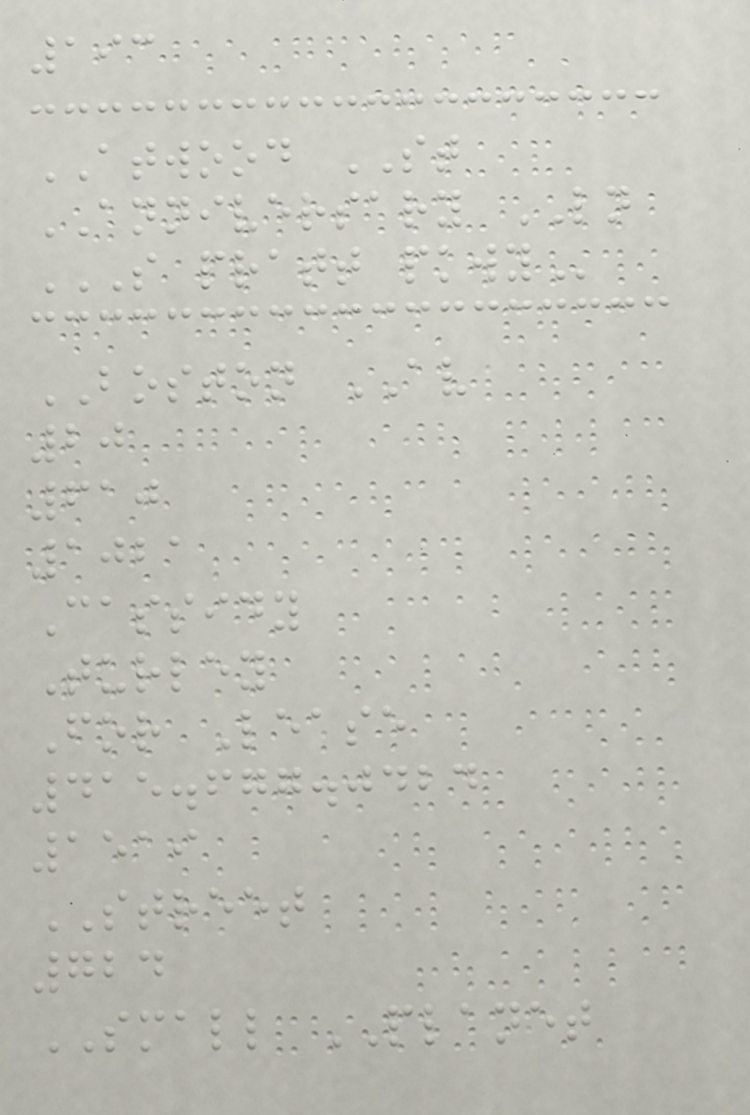193
ATWOOD ST
ANNIVERSARY LN
S PRATT PKWY
BOSTON AV
20
610
1021
Cassidy
Turley
For Lease
415.677.0424
1519
STREET
724
SMALL PLANET
